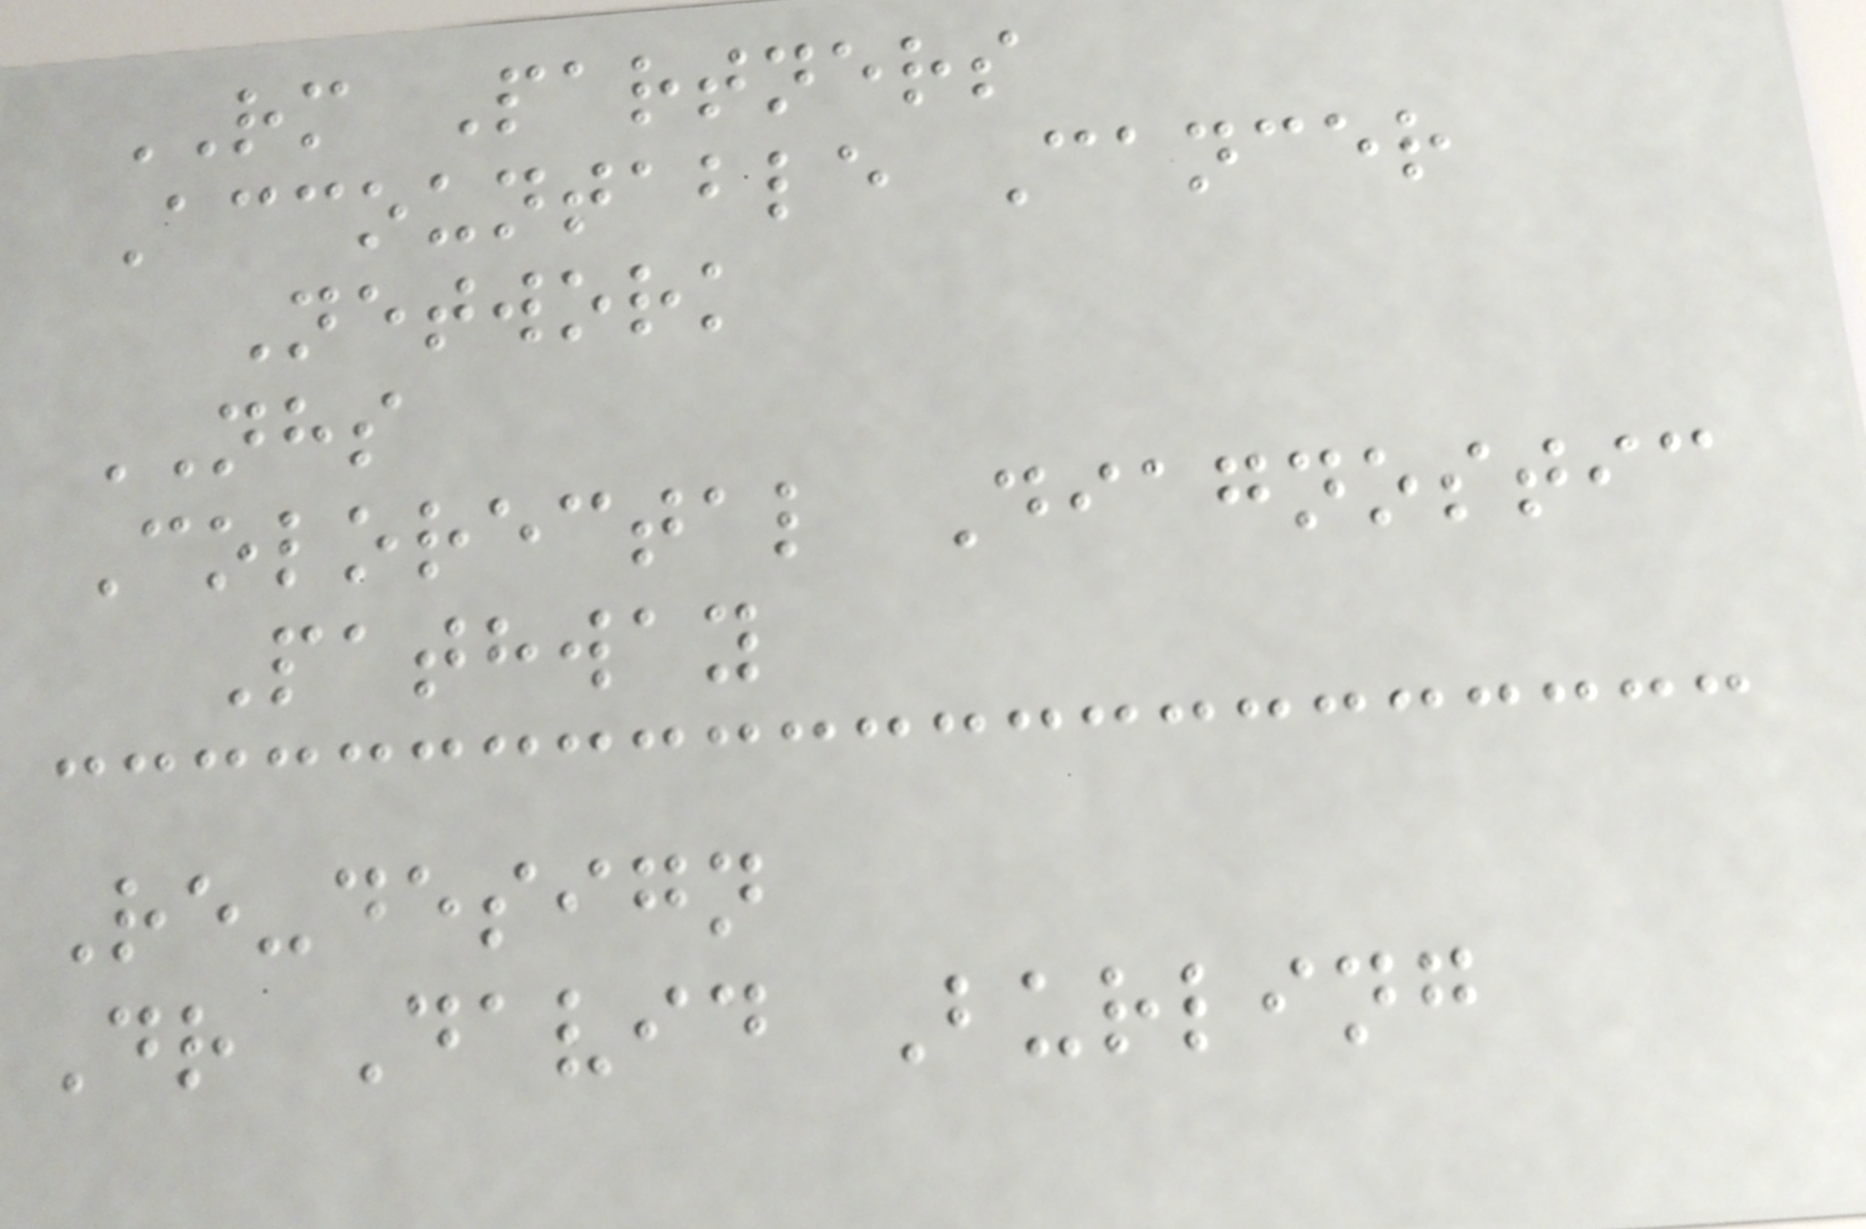RM Partners
Accountable Cancer
Network
NHS
Colorectal Diagnostic
Pathway
Re-design
Dr David Burling
